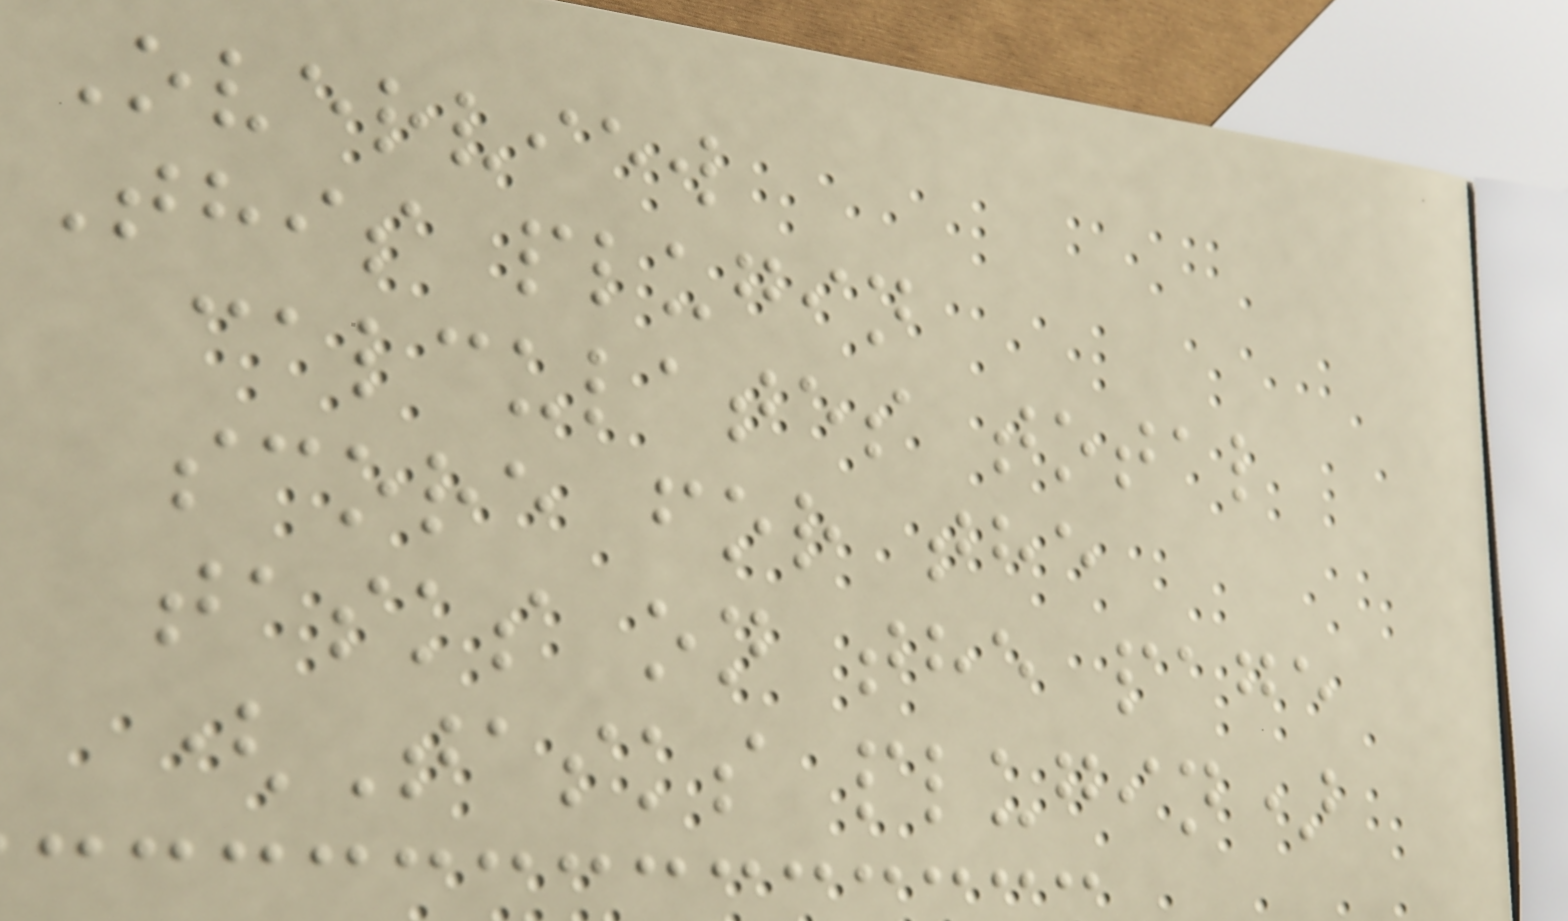Overview
This plugin
calculates total
score for the
tasks on the page
(Tasks plugin)
